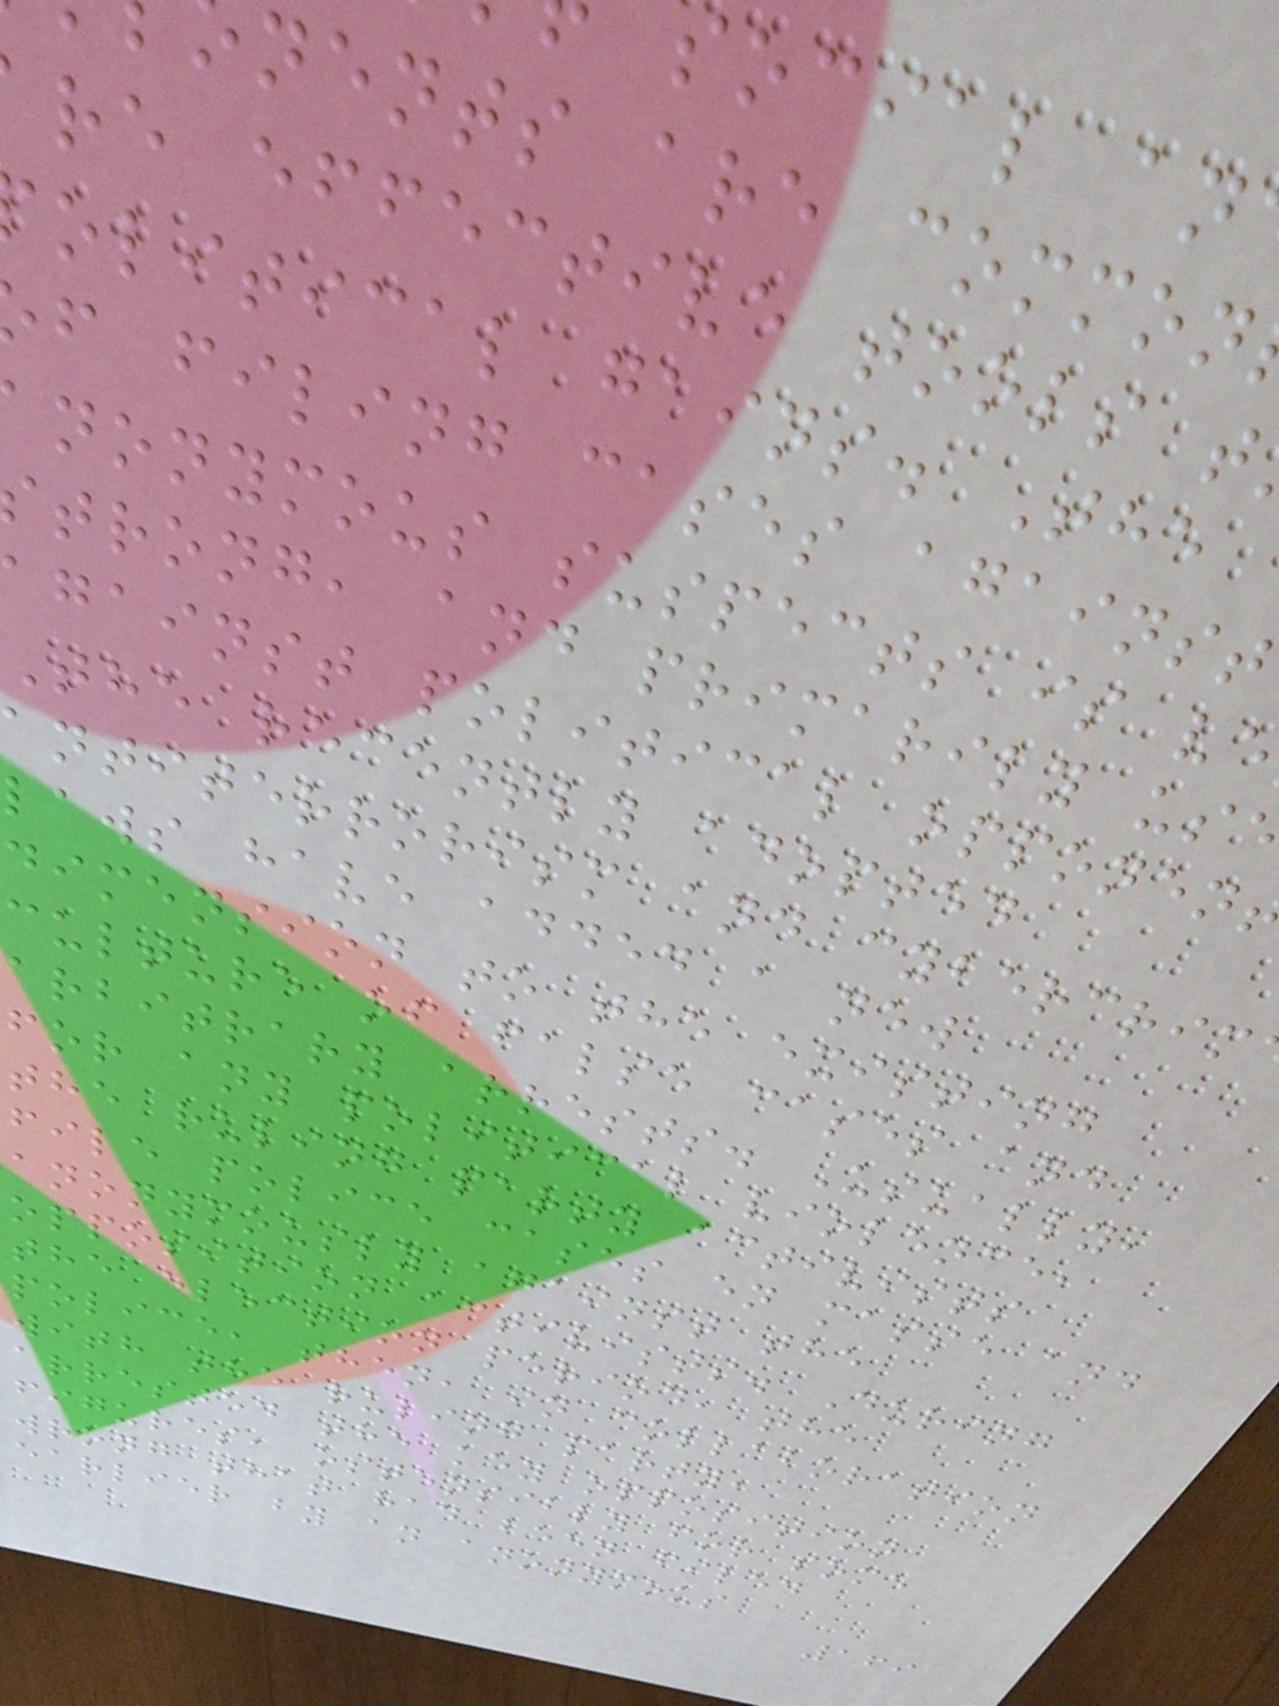social an
nents are common
re effective tools t
olitical gains. The
f filing cases against
nonymous suspects is ve
trong, and primarily us
gainst political opponen
The recently adopted
antiterrorism and cybercrim
laws have added a new
dimension to the existing
culture of false cases and
arbitrary arrests. Usually,
for any political violence,
the ruling party activists
file police cases en masse and
anonymously against the
opposition activists. During
the election period, the
police, then, in collaboration
with the ruling party,
arrested the key opposition
figures, ostensibly for some
wrong that had been filed
earlier by an anonymous
169
